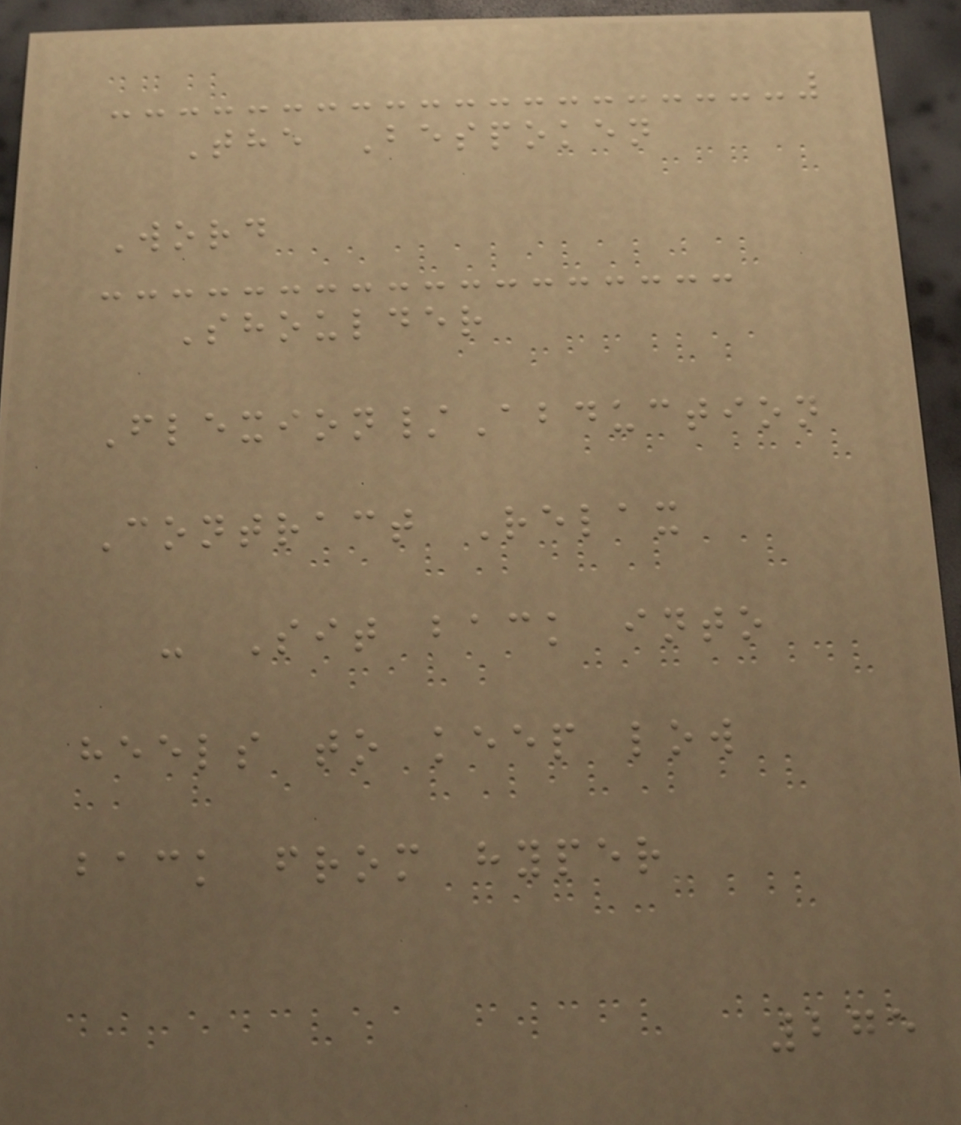The Bespoken
Word
Shoulder
Flexion/Abduction
Contract Relax
- Sit back into
heels to keep low
back from hyper
275
